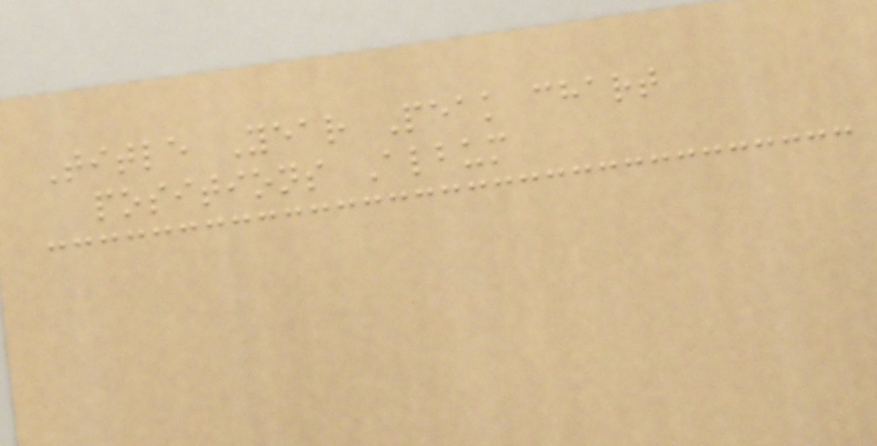Title Year Peak chart
positions Album
